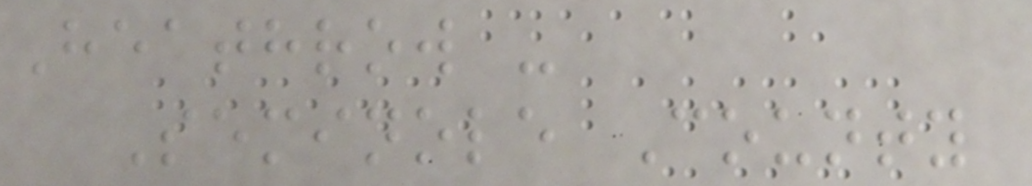Heathrow -
Seminole County
